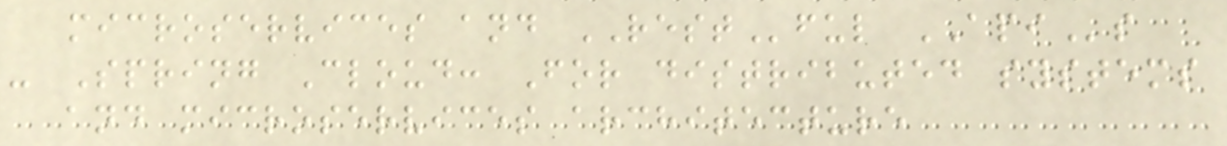microservices and RESTful APIs
- Spring Cloud: For distributed systems
and microservices architecture
